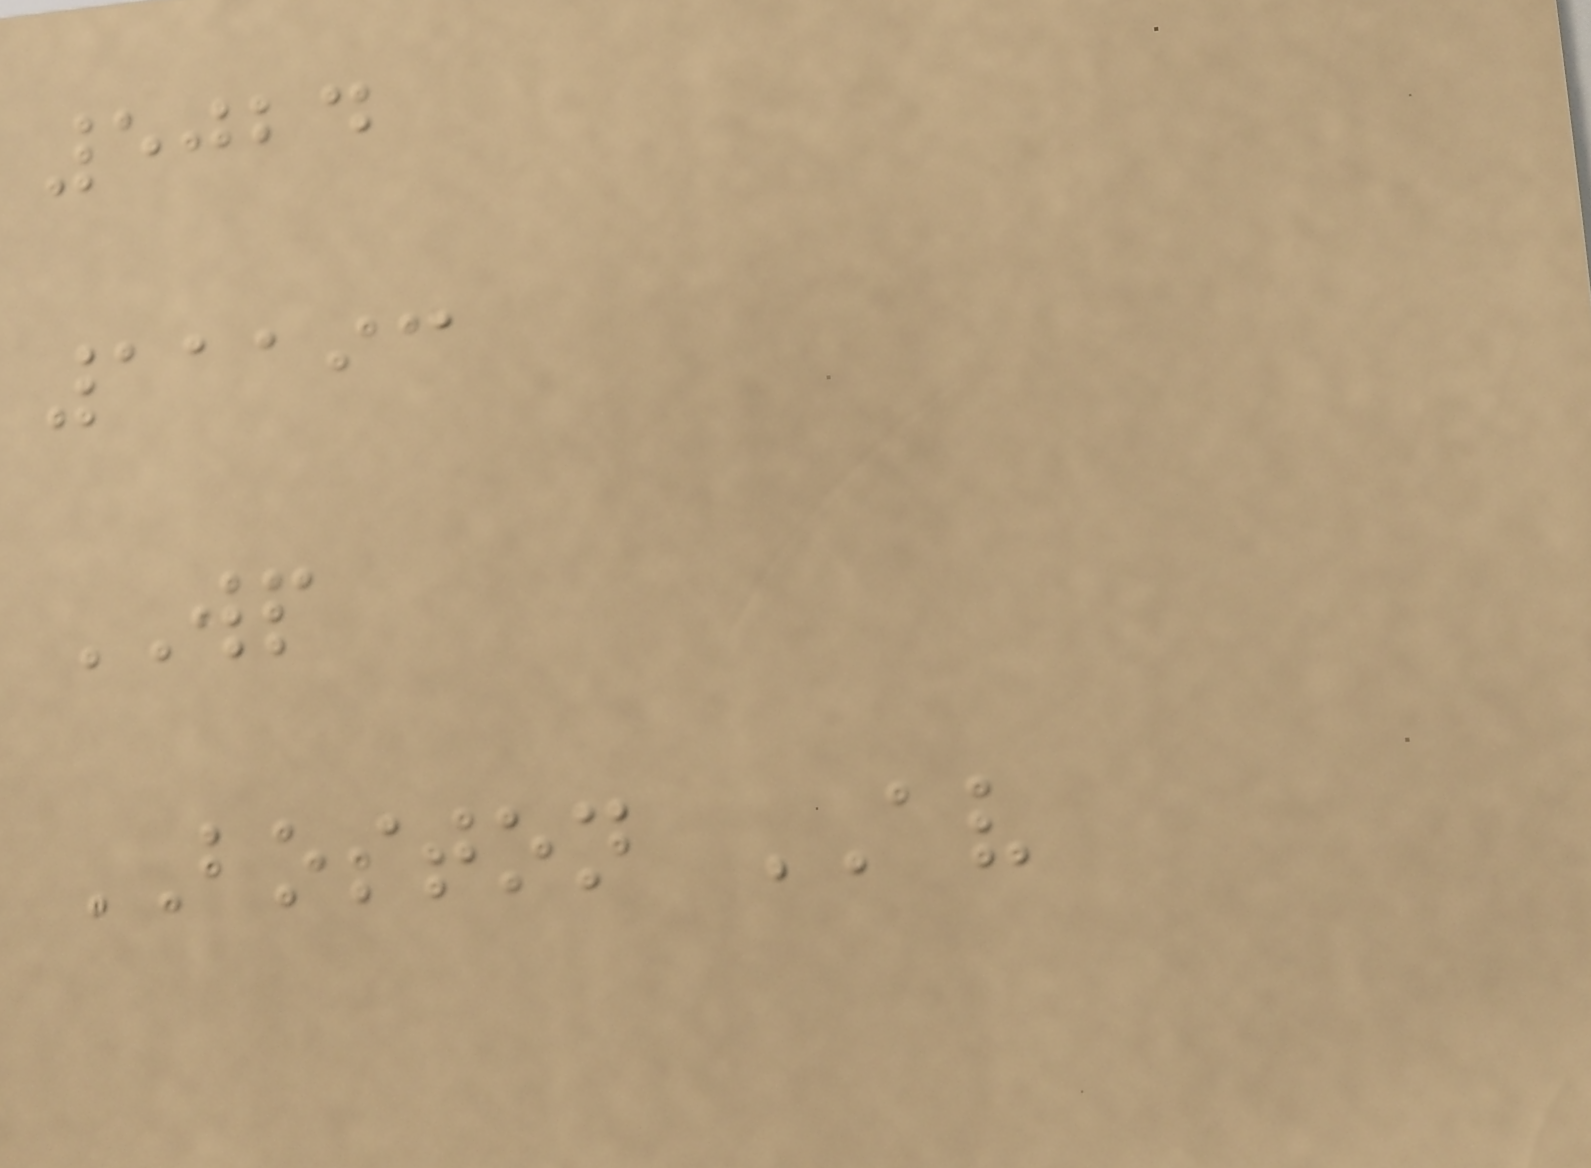5024
11193
WP
BOSTON AV
